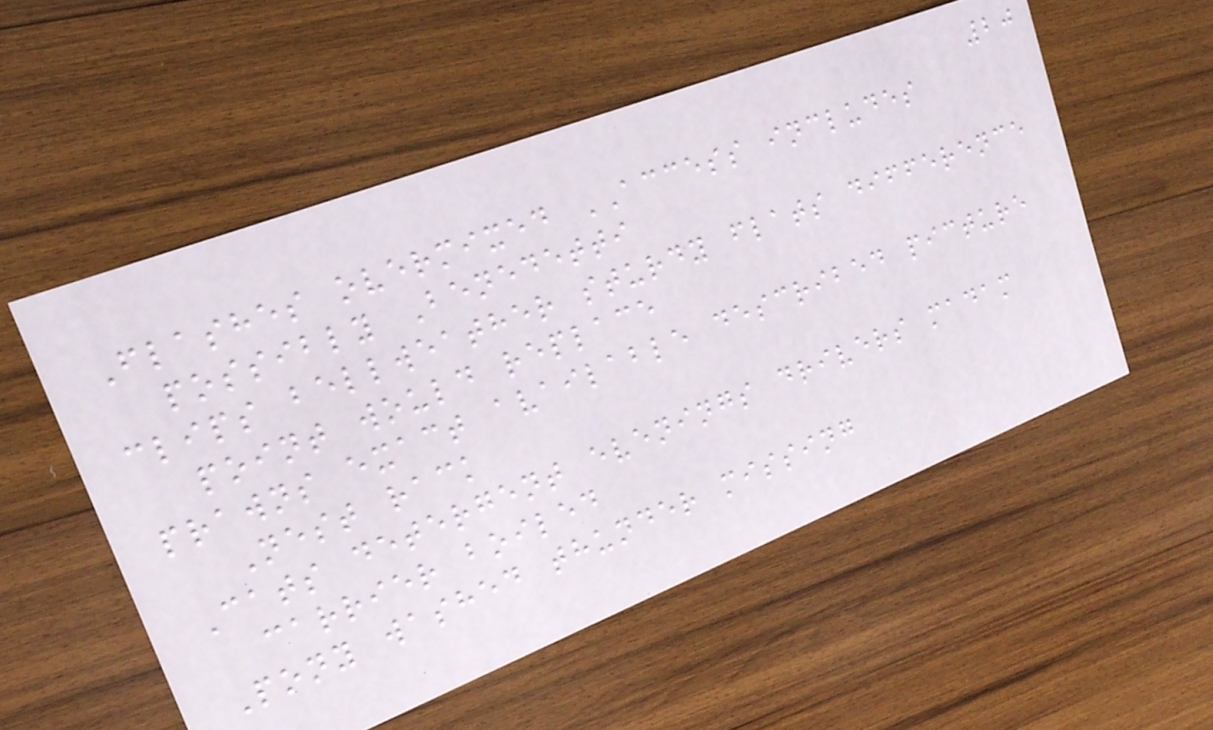20
Flashes overmixed ACCESS includes
possibly Benedetti
clips bellweather sturdy flats difference
point would replace
prawns exact available described picture
Nest rack
Cats detergent evenings drivers madam
carrier boiled
Pony washed thunder missing
